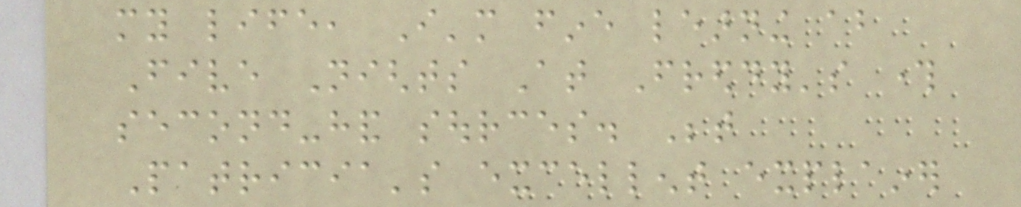my life, I'm fine learning about
Five Nights At Freddy's through
second-hand sources. Between
Patricia's excellent explainer
